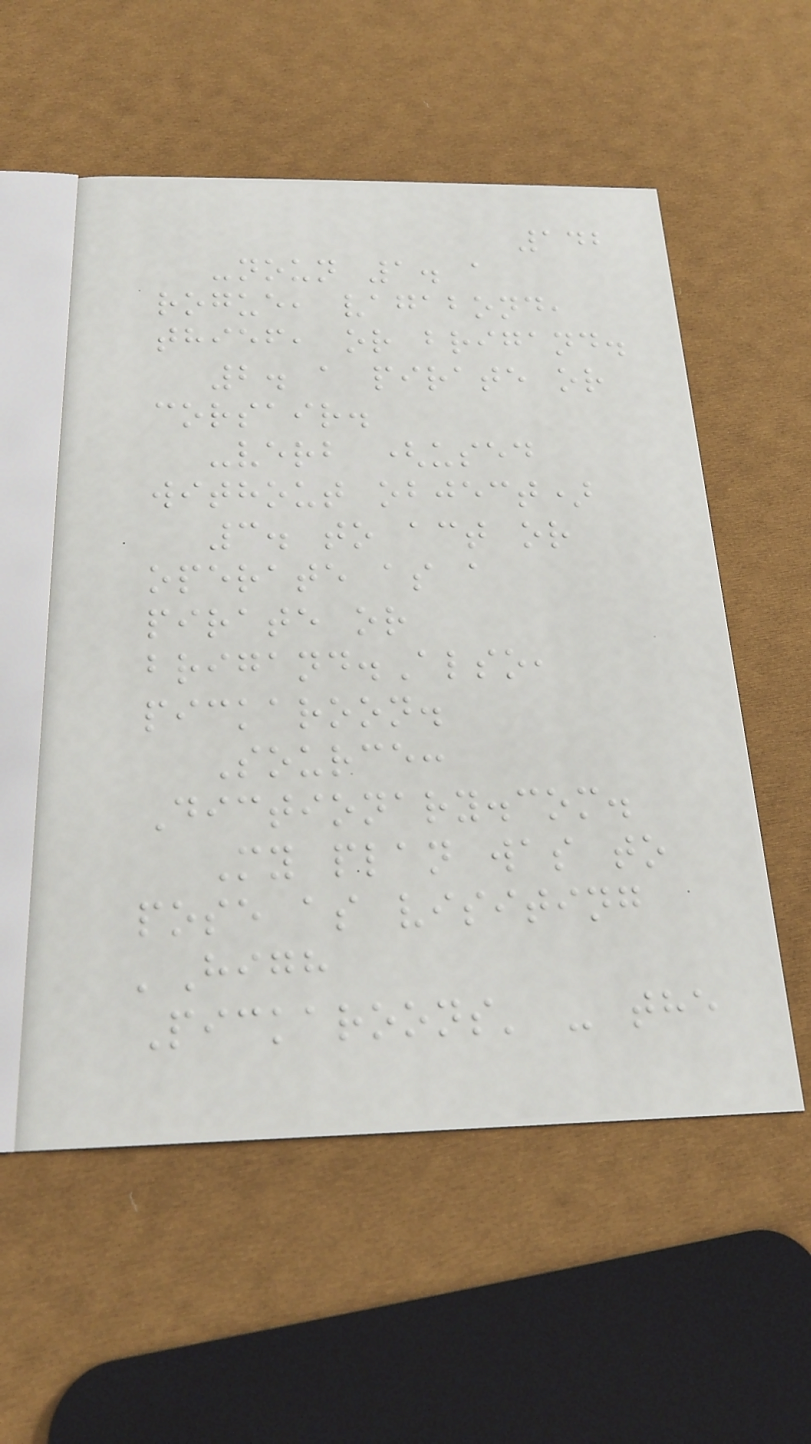142
-noun 1. a
rogue, vagabond,
thief, or brigand.
2. a pirate or
corsair.
-verb (used
without object)
3. to act or
operate as a
pirate or
brigand.Also,
pickaroon.
Source:
Dictionary.com.
My plan was to
pose as visiting
'High
Pickaroons' - the
